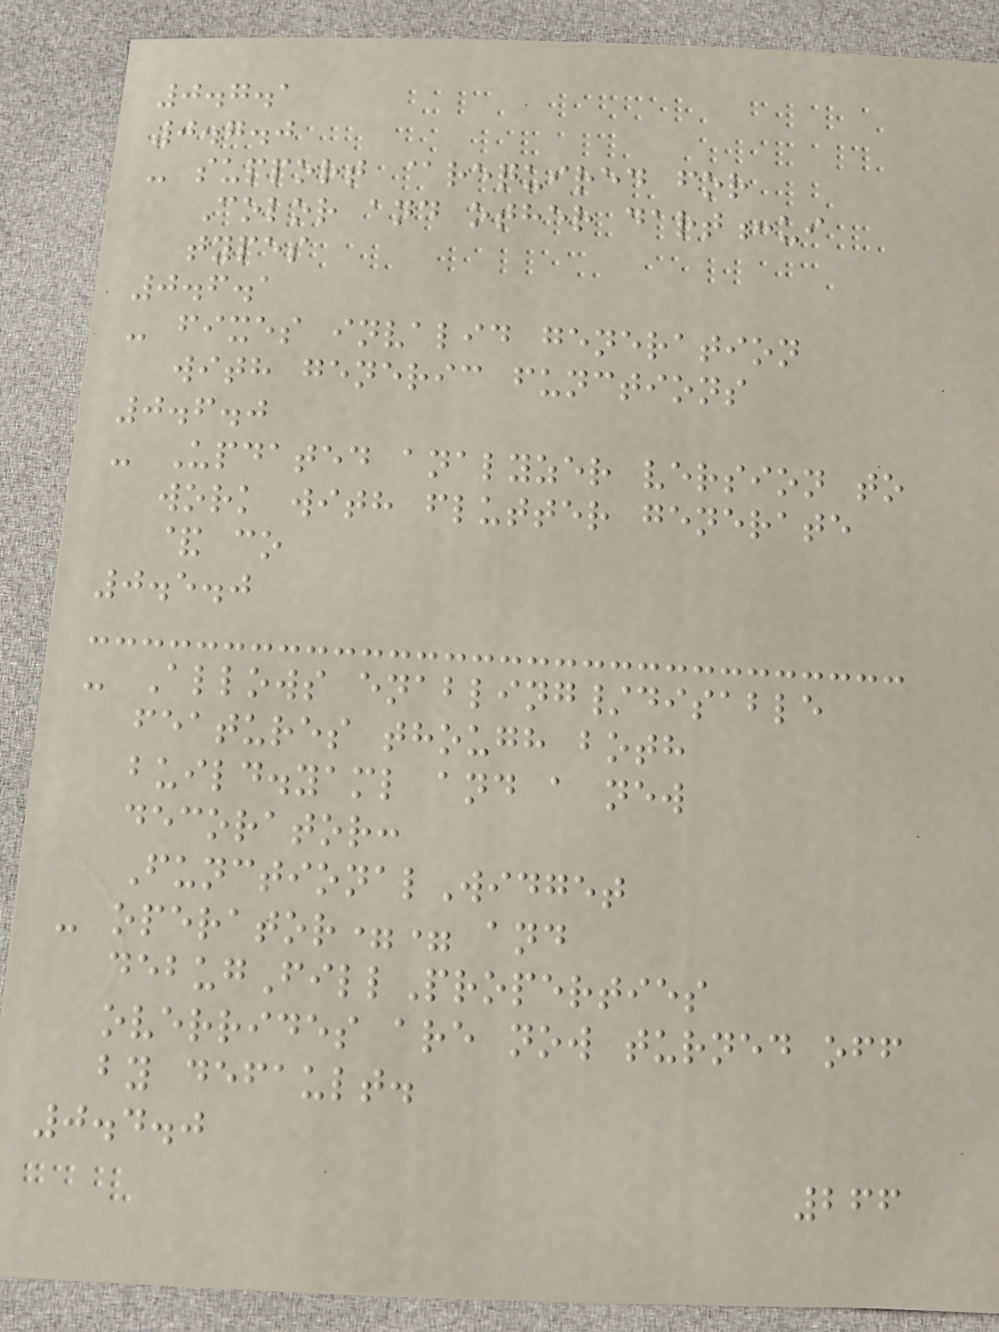0.7.1
0.7.0
- support @required for
Color and other dart:ui
types
0.6.1
- fixes invalid generation
with generic functions
0.6.0
- Updated analyzer version to
work with flutter generate
& co
0.5.0
- Allows enabling/disable
features though both
build.yaml and a new
decorator:
FunctionalWidget
- operator== and
debugFillProperties
overrides are now turned off
by default.
0.4.0
266
